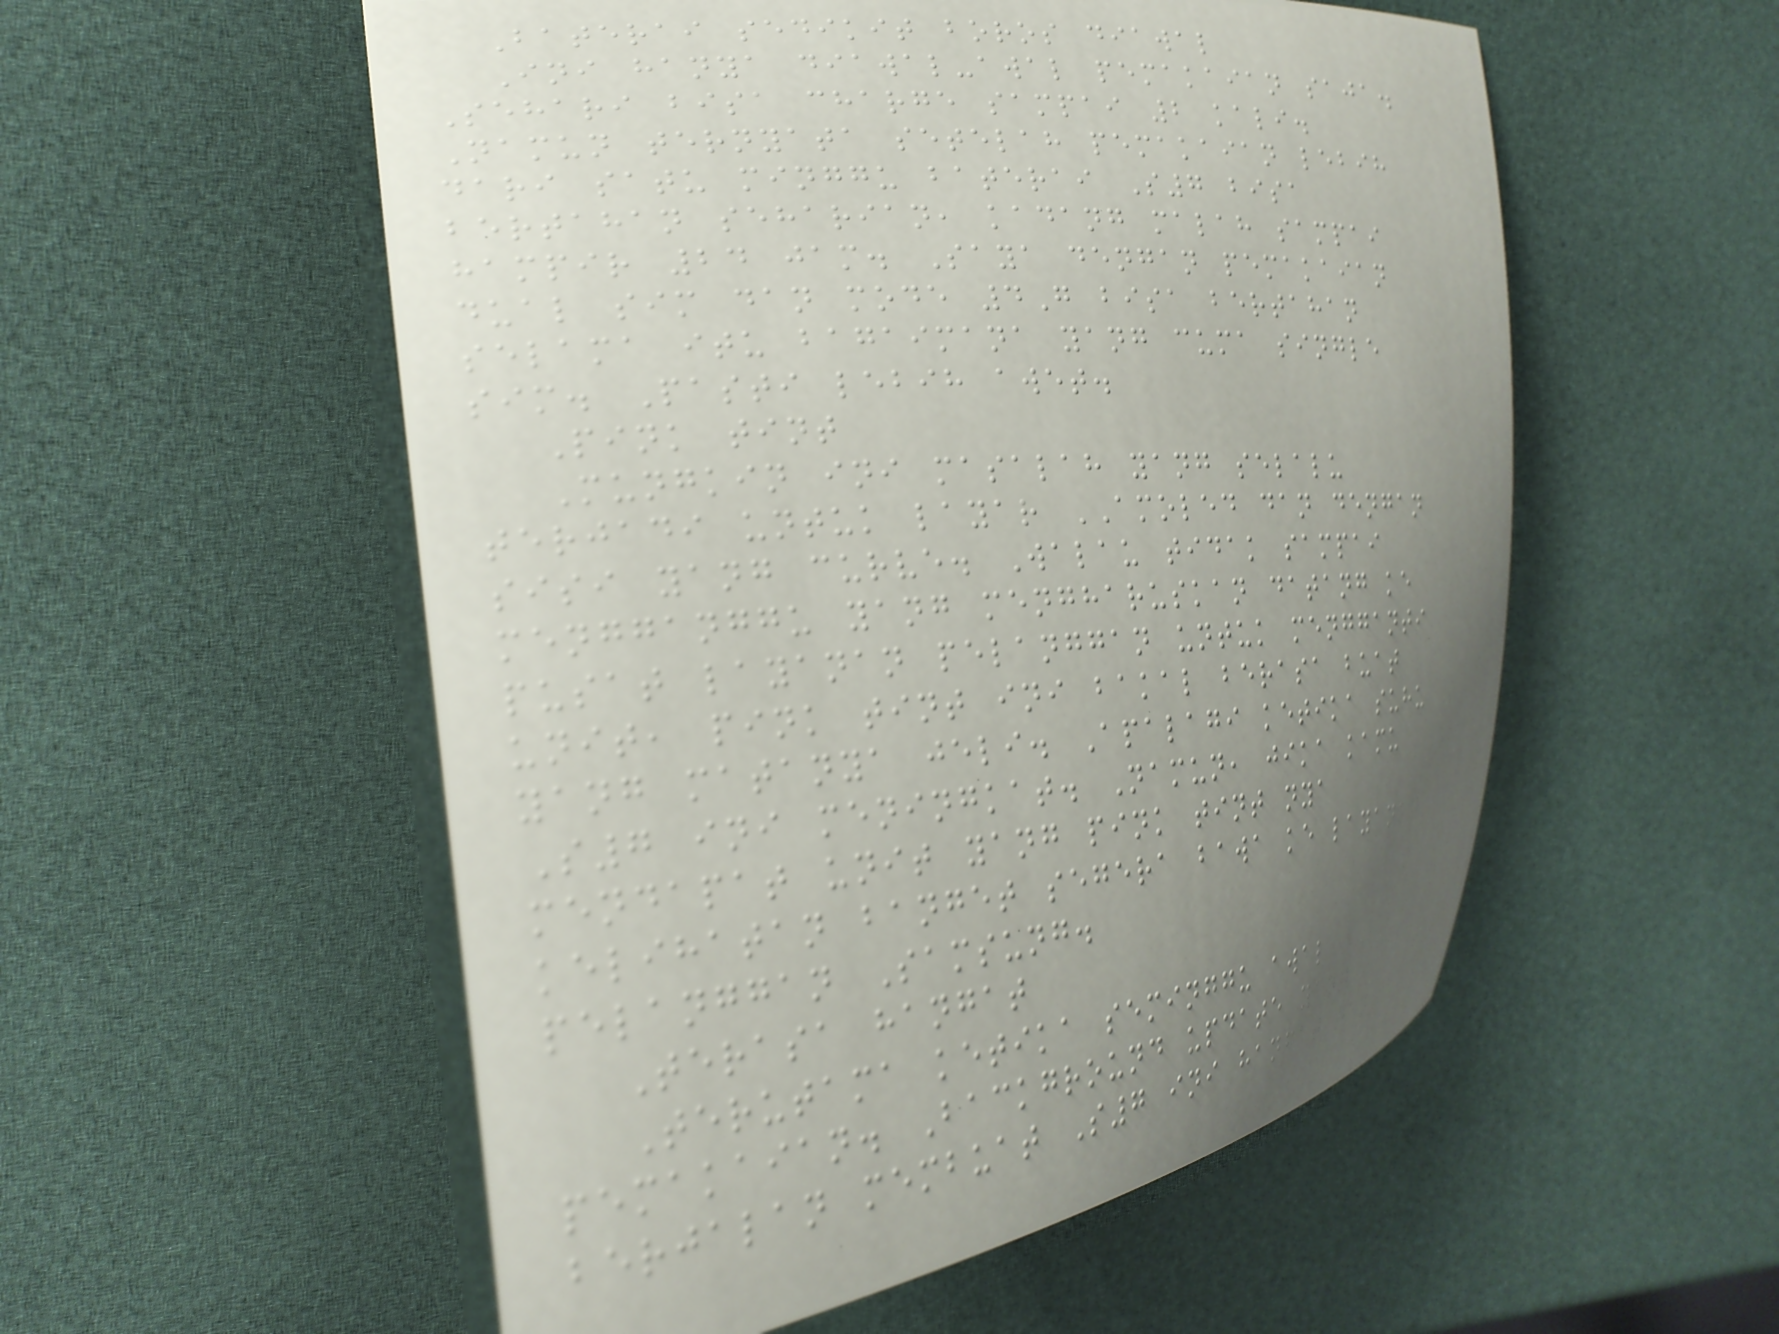Baterai sedikit boros diawal
Ini hanya diawal-awal pemakaian saja.
Sehari bisa charge sampai 2 kali.
Namun ternyata setelah pemakaian lebih
dari satu minggu baterai S7 bisa
bertahan seharian, kadang malah sampai
hampir 24 jam. Saya dengan pemakaian
dual sim dan mode 4G bisa bertahan
selama itu bagaimana yang cuma single
sim. Pasti lebih awet.
Pink tint
Mungkin ini masalah yang selalu
terjadi untuk layar AMOLED dan dengan
sisi yang curve. Walau tidak sampai
mengganggu yang mengharuskan datang ke
pusat layanan pelanggan untuk mengganti
unit, pink tint ini bakal berasa buat
yang matanya jeli. Apalagi ketika suhu
S7 ini meningkat. Namun, jika kamu
mendapat unit yang pink tint nya
kelihatan banget segera bawa ke layanan
pelanggan Samsung.
Terasa hangat
Terutama ketika seminggu awal
pemakaian. Background update yang
berjalan membuat S7 ini hangat dan
